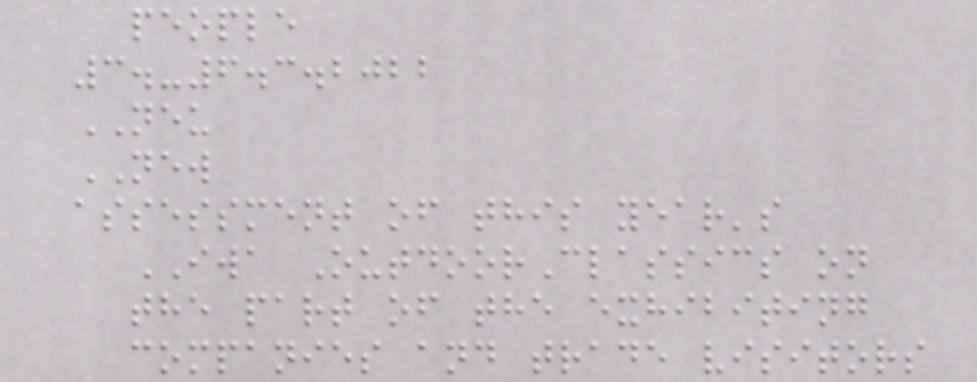people
3.-6.3.2022
NEU
NEW
assessment of this year's
IWA OutdoorClassics on
the part of the exhibiting
companies and trade visitors
